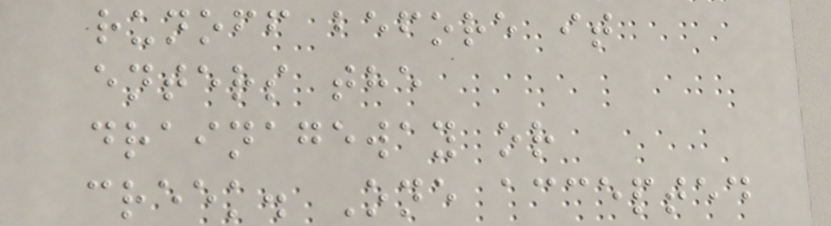runoff before it
enters the
drainageway or
creek. One accepted
